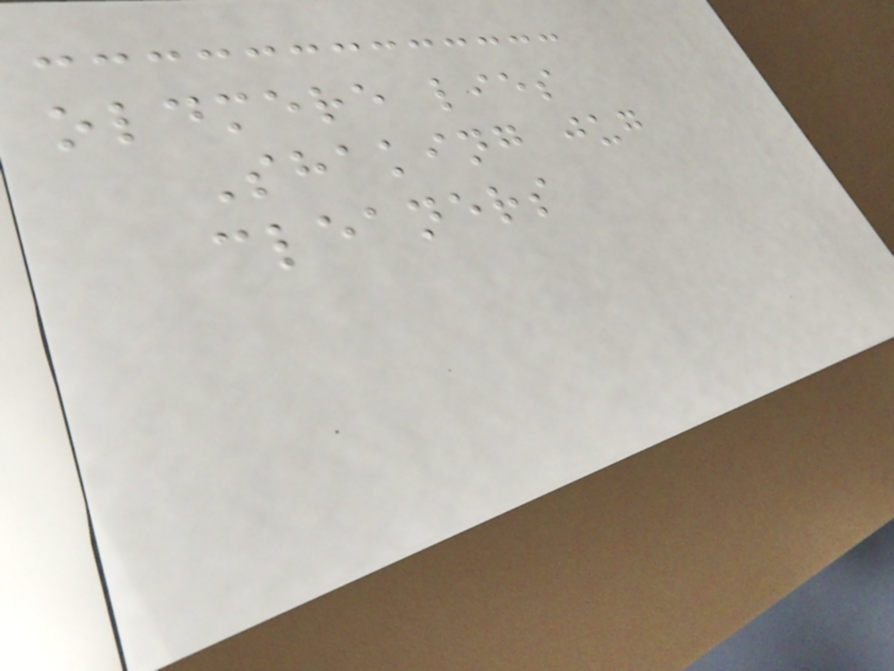oldmere lies
Shaking jug
cleaners
